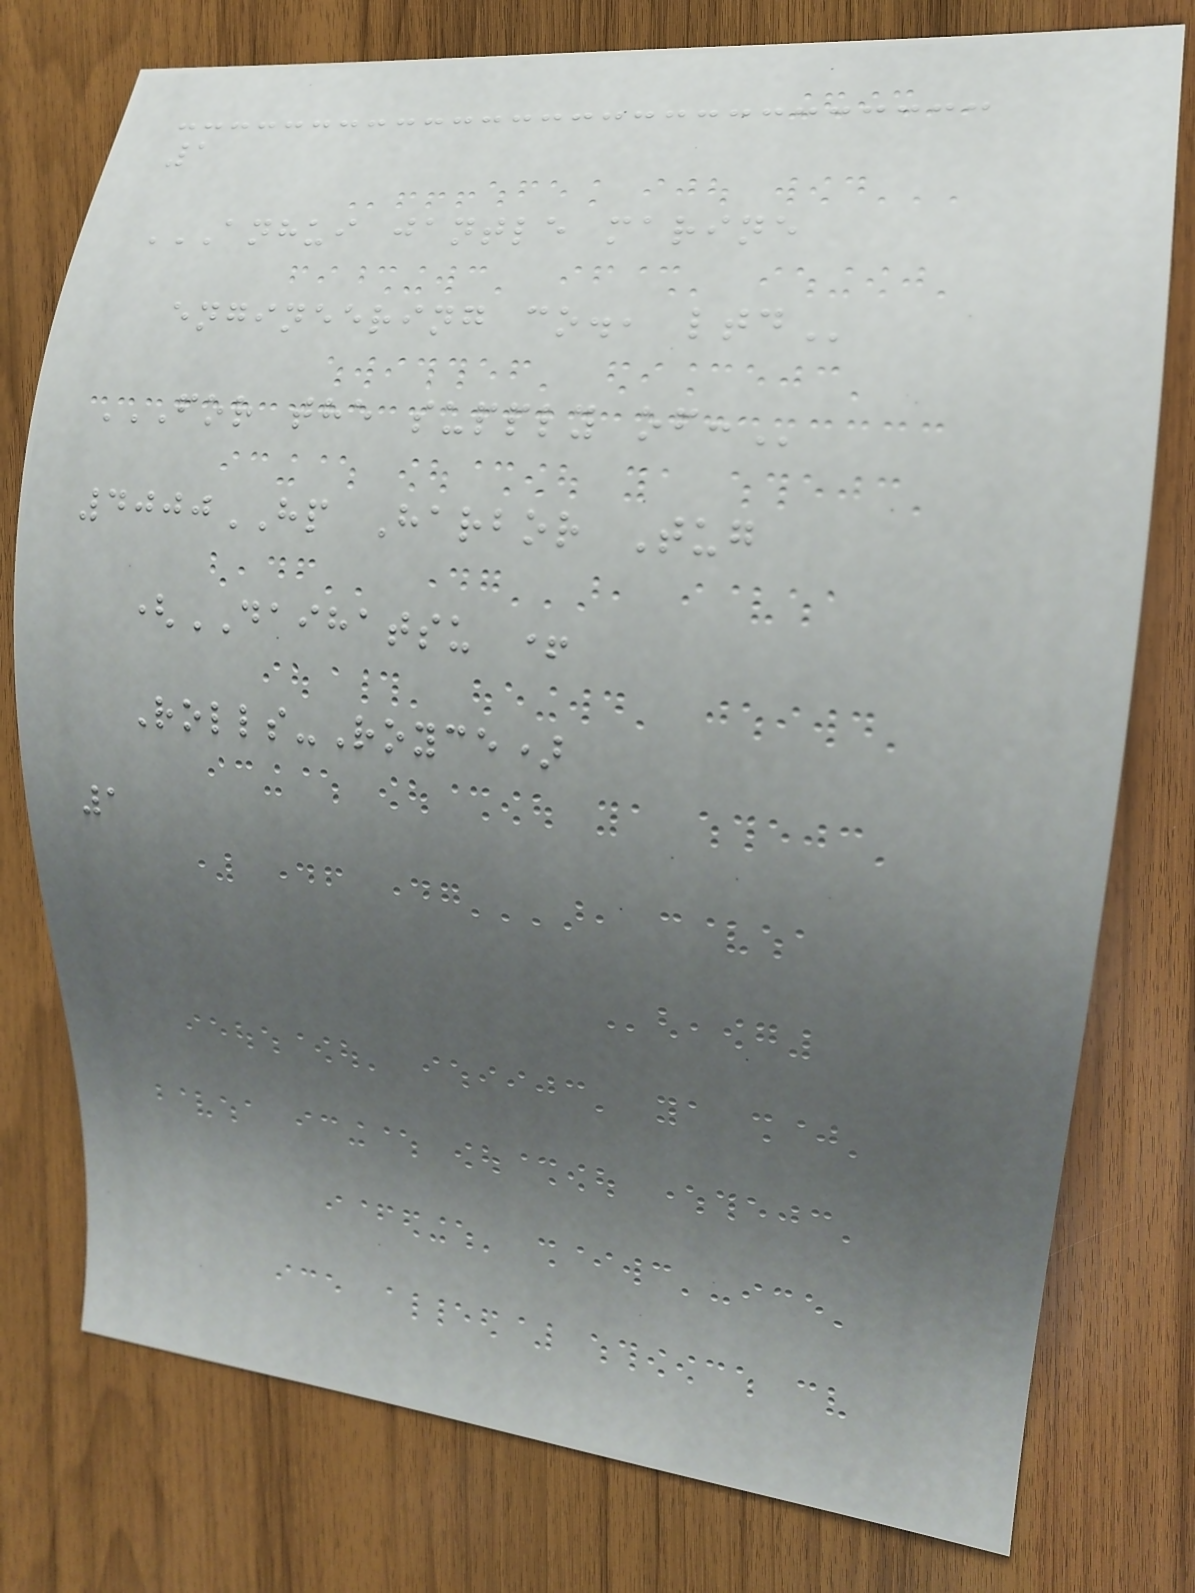1
ANHUI JANTLE MARINE
ENGINEERING CO., LTD
FOR THE SUPPLY OF:
4000HP Harbor Tug
(DAIHATSU +
Rolls-Royce)
1
